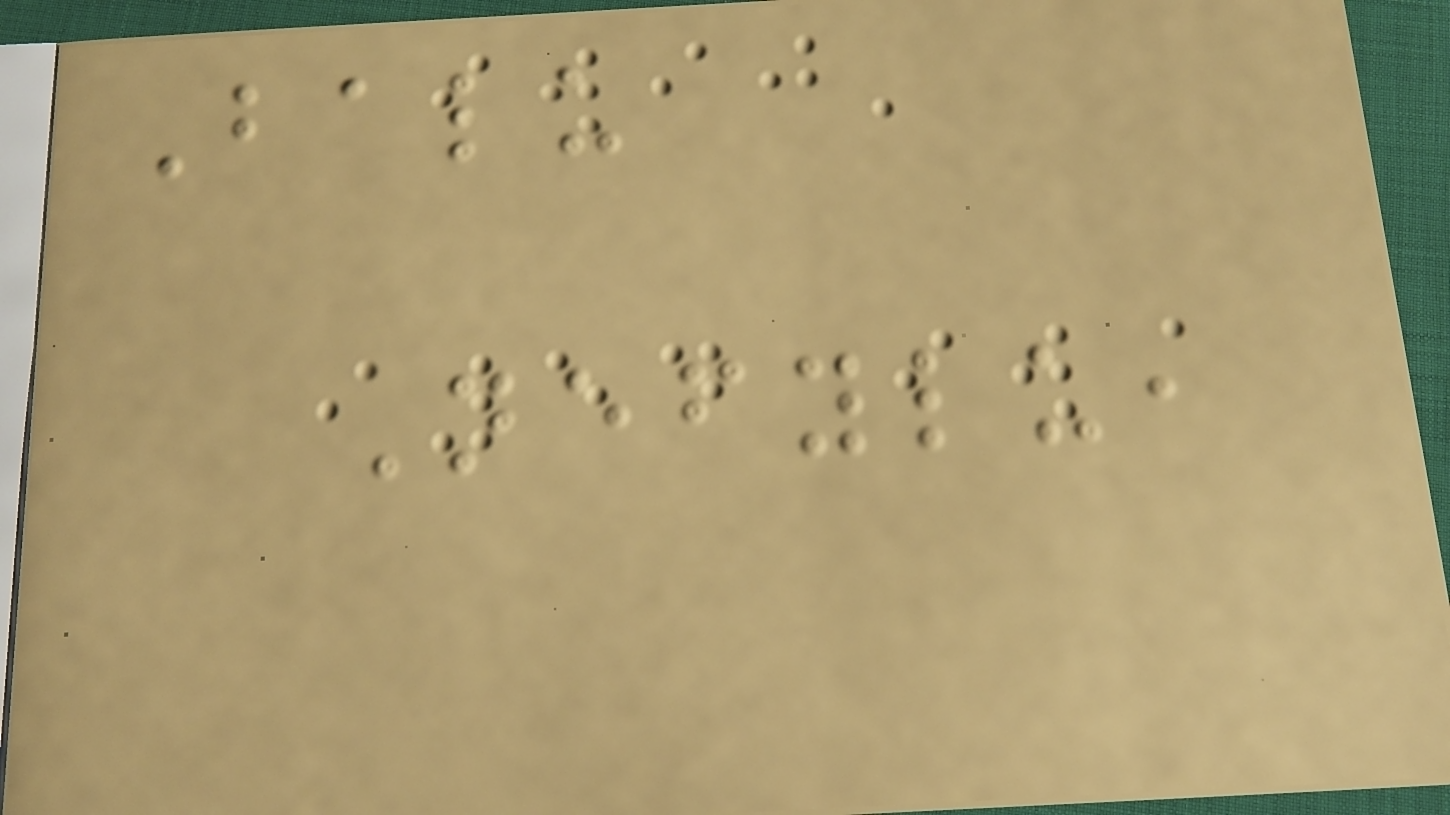Balu
Nefylu,
